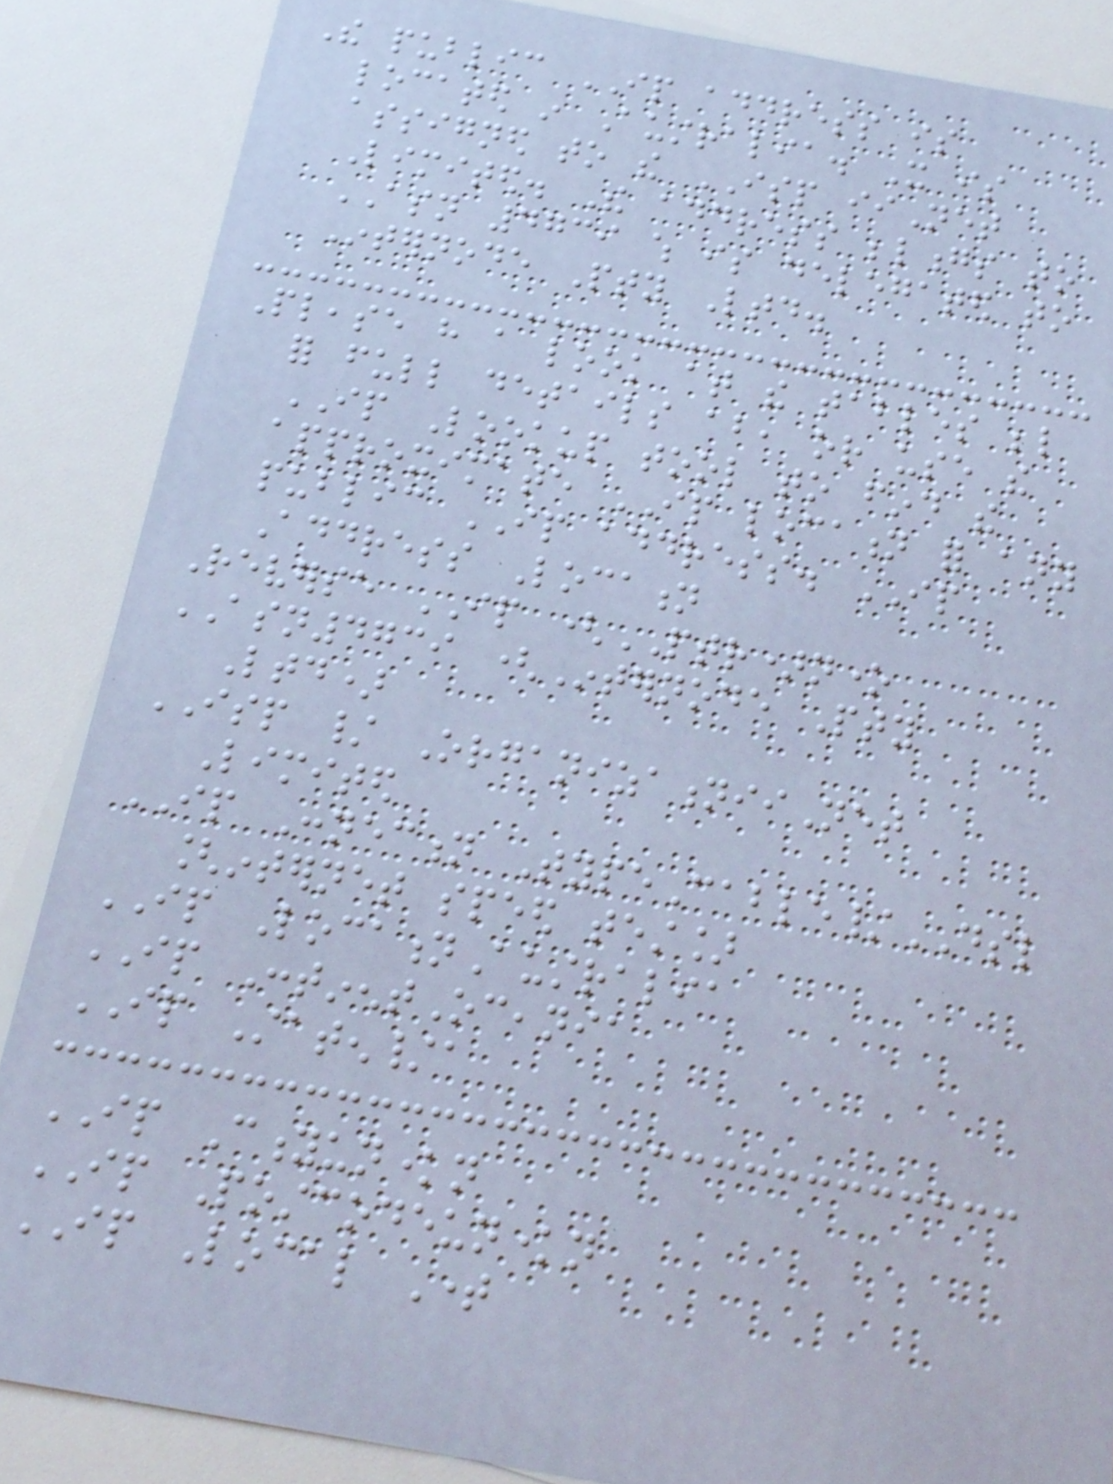The public IP address is
located in Australia. It is
assigned to the ISP iiNet
Limited. The address belongs to
ASN 4739 which is delegated to
Internode Pty Ltd.
Please have a look at the tables below
for full details about, or use the
IP Lookup tool to find the
approximate IP location for any
public IP address. IP
Address Location
Reverse IP (PTR)none
ASN4739 (Internode Pty
Ltd)
ISP / OrganizationiiNet
Limited
IP Connection TypeCable/DSL
[internet speed test]
IP LocationAustralia
IP ContinentOceania
IP Staten/a
IP Cityunknown
IP Postcodeunknown
IP Local Time
